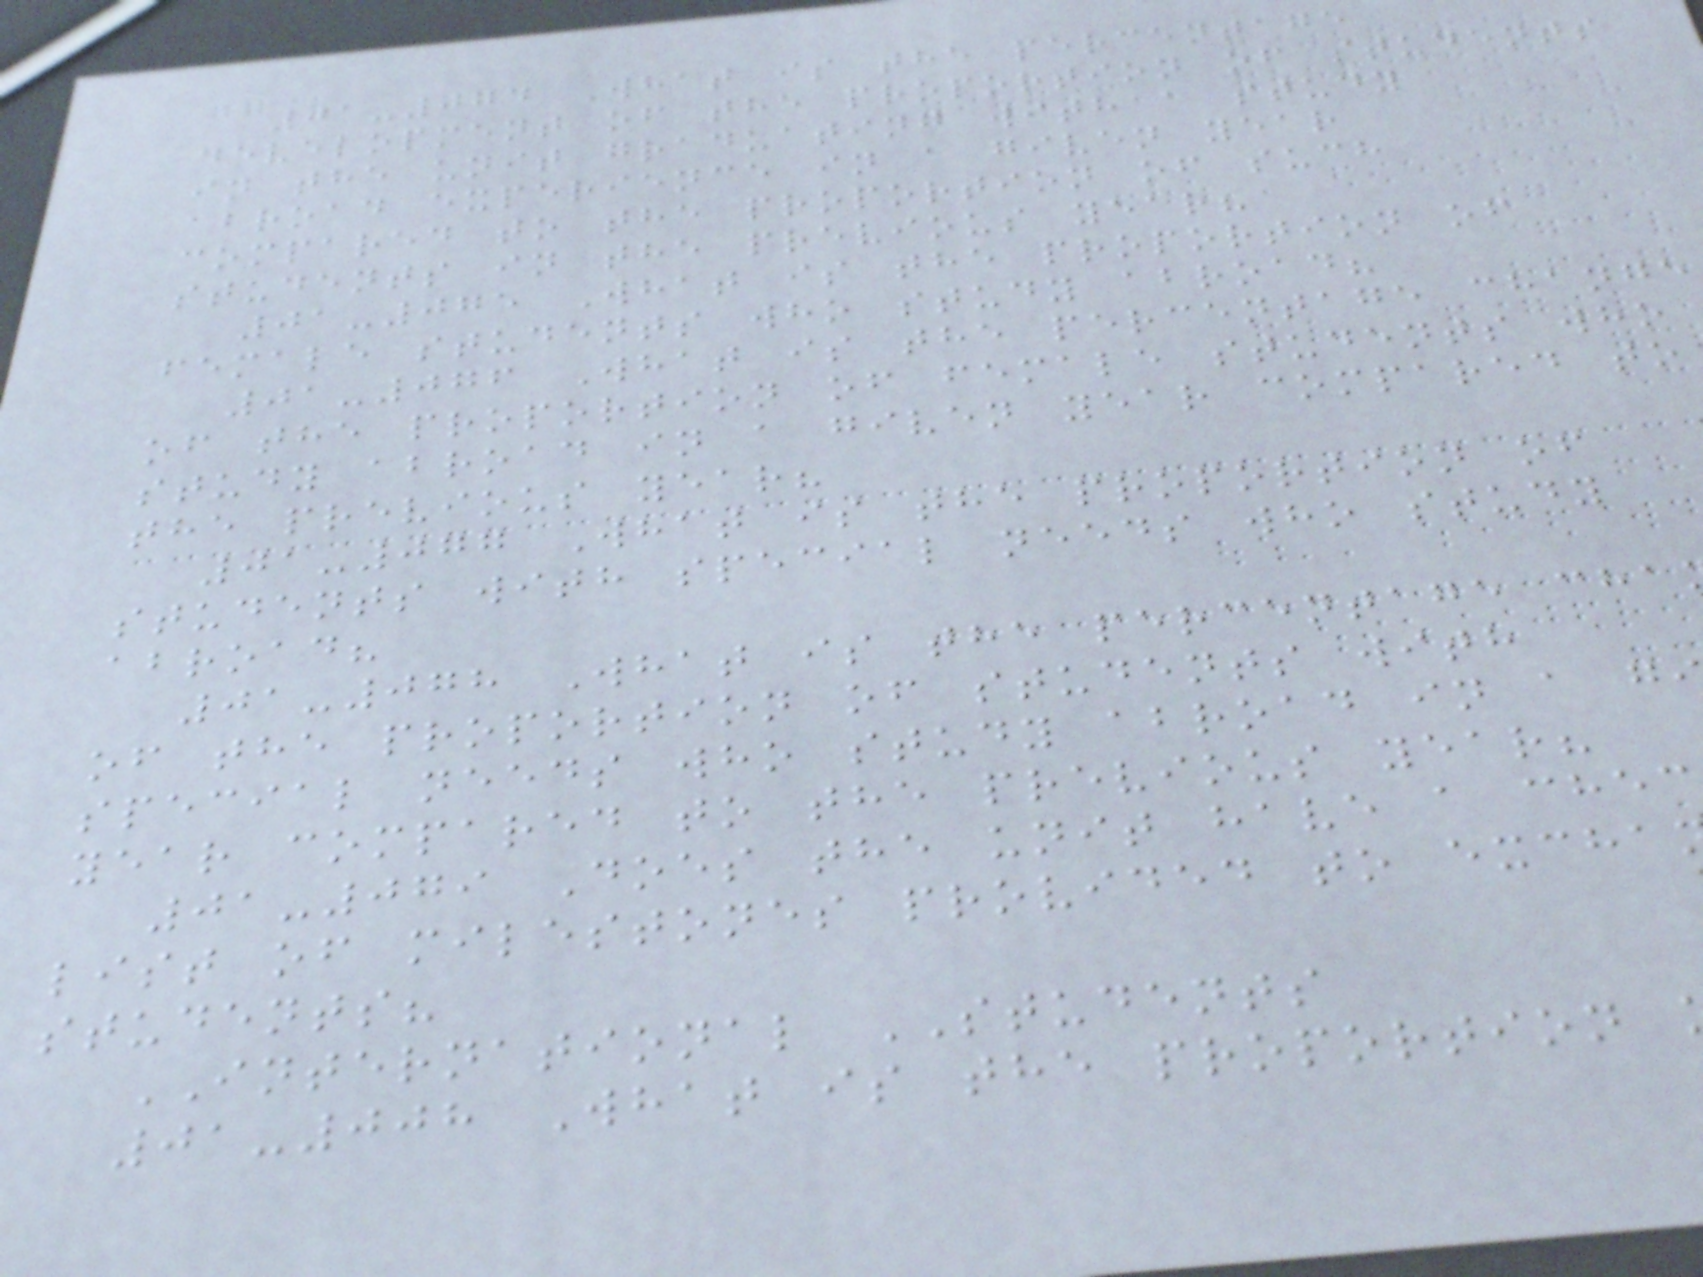01-074 What is the percentage
development of the proportion of students
in the unit graduating with a study
abroad experience in a given year
compared to the proportion of such
students in the previous year?
01-075 What is the proportion of
female students who study abroad?
01-076 What is the percentage change
of the proportion of female students who
study abroad in a given year compared to
the previous year?
01-077 What is the proportion of
students with special needs who study
abroad?
01-078 What is the percentage cha
of the proportion of students with
special needs who study abroad in a g
year compared to the previous year?
01-079 Does the unit have a chec
list of milestones provided to excha
students?
INTERNATIONAL STUDENTS
01-008 What is the proportion
